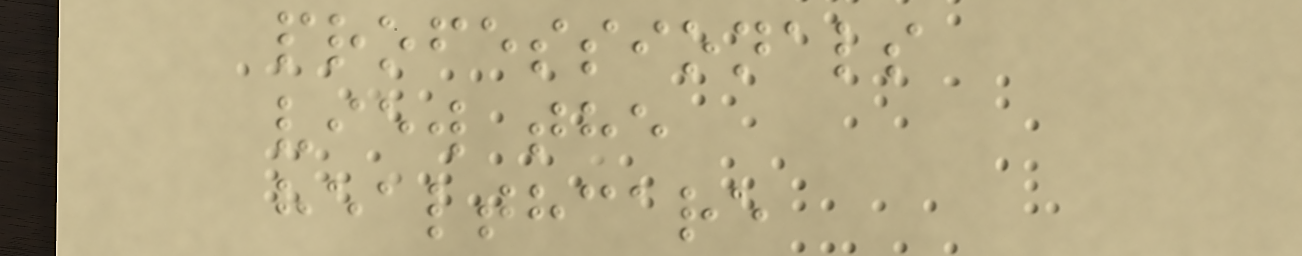professionals
view the
healthcare
